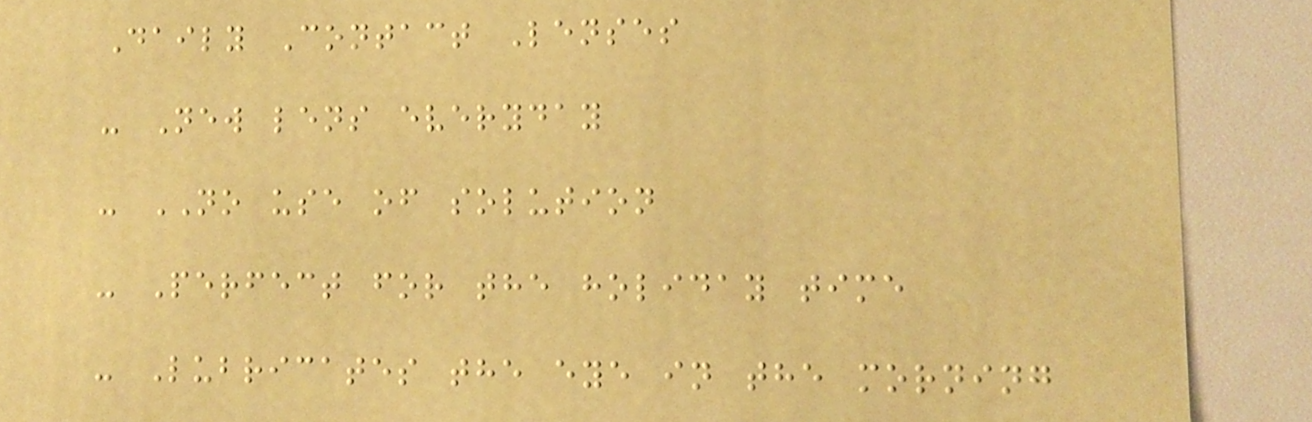Daily Contact Lenses
- New lens everyday
- NO use of solution
- Perfect for the holiday time
- Lubricates the eye in the morning
